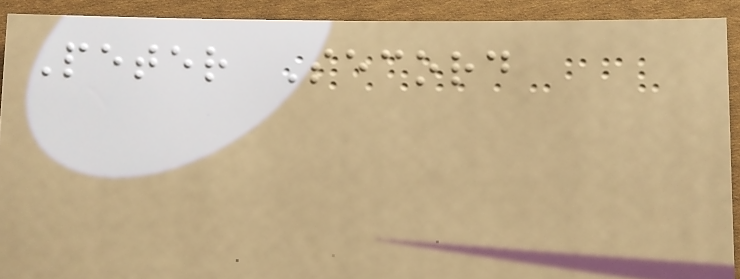Peter Secord
